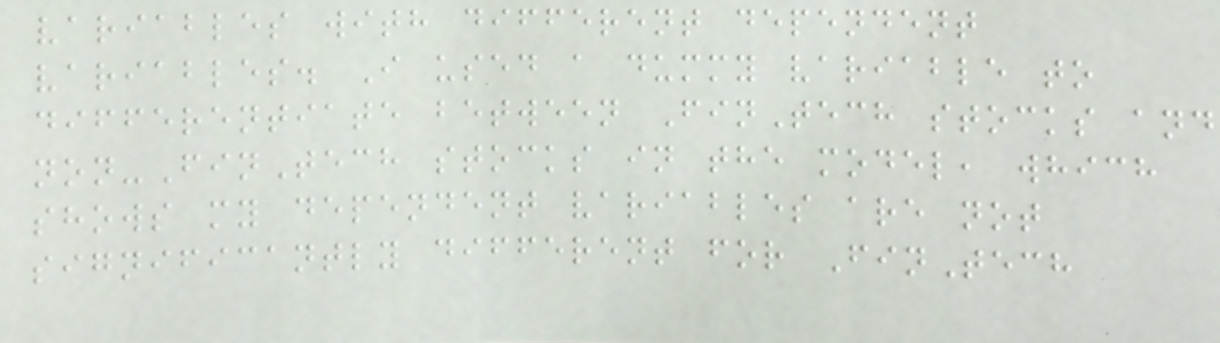variables with different dependent
variables. I used a dummy variable to
differentiate between FinTech stocks and
non-FinTech stocks in the model, which
shows my dependent variables are not
significantly different for FinTech
